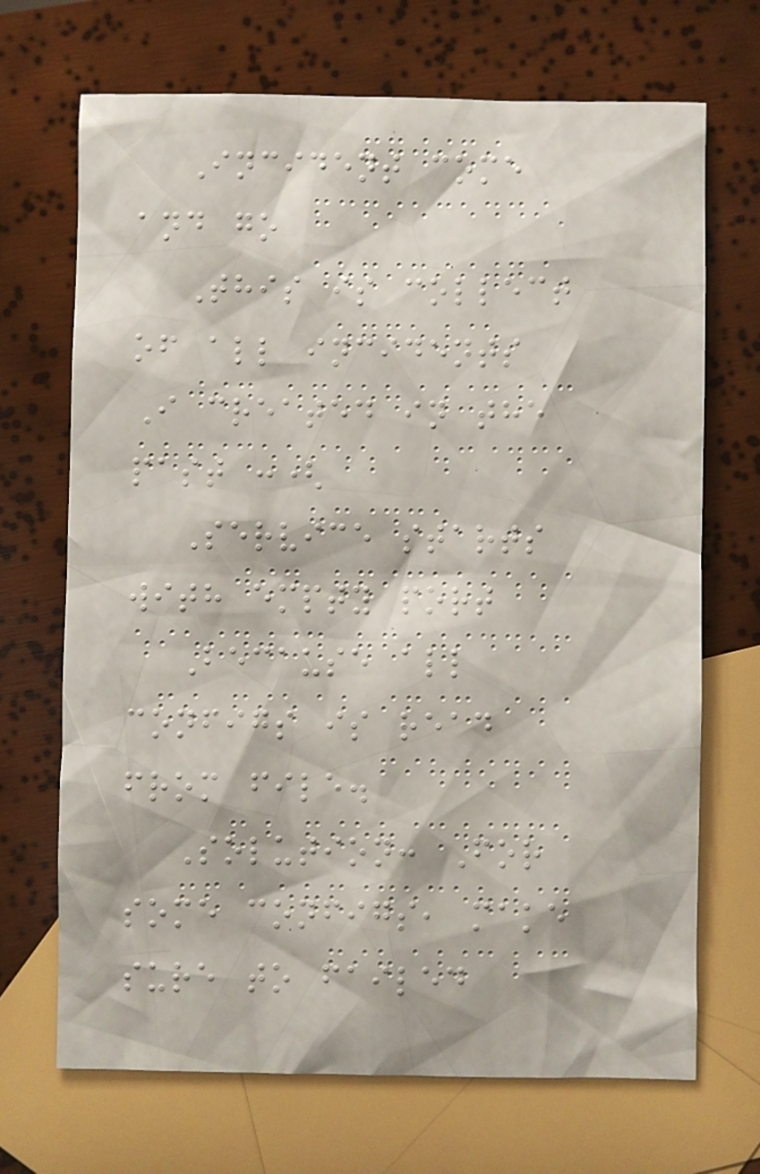Incident come
and go
This is collect
of all incidents
I created in the
past :(
Service starts
with empty port
Because all
configs is read
from file.
Solution: For
some configs, make
sure to failed
